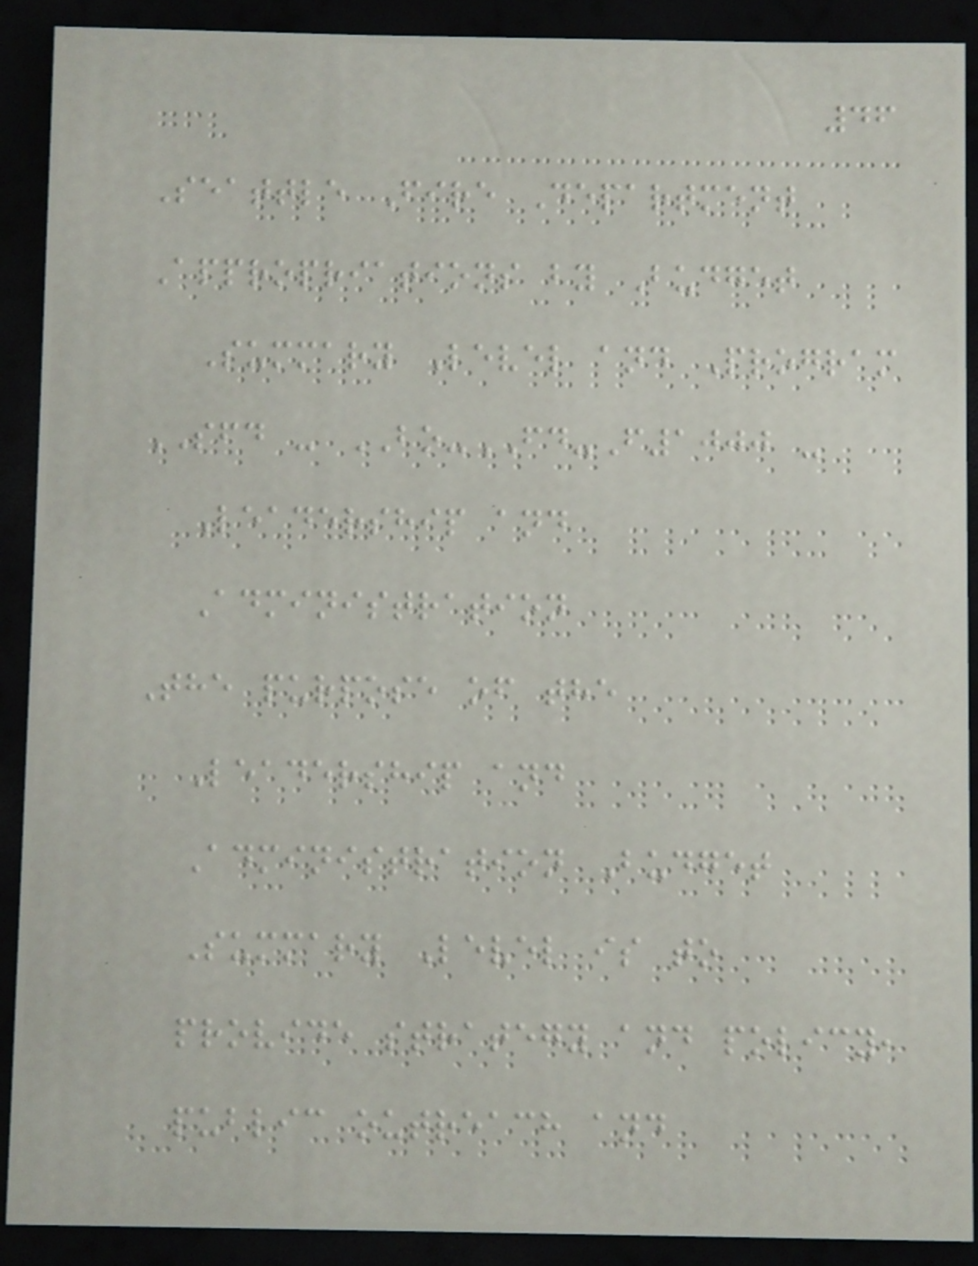46
Seattle Fire Department
Appropriations by Budget
Summary Level and Program
SFD - BO-FD-F1000 -
Leadership and
Administration
The purpose of the
Leadership and
Administration Budget
Summary Level is to
provide strategy and policy,
public outreach and
